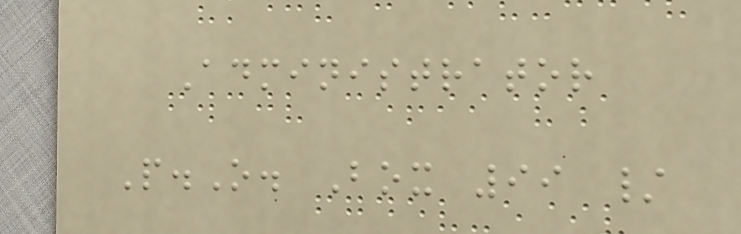Administrator
P.O. Box 99 /
